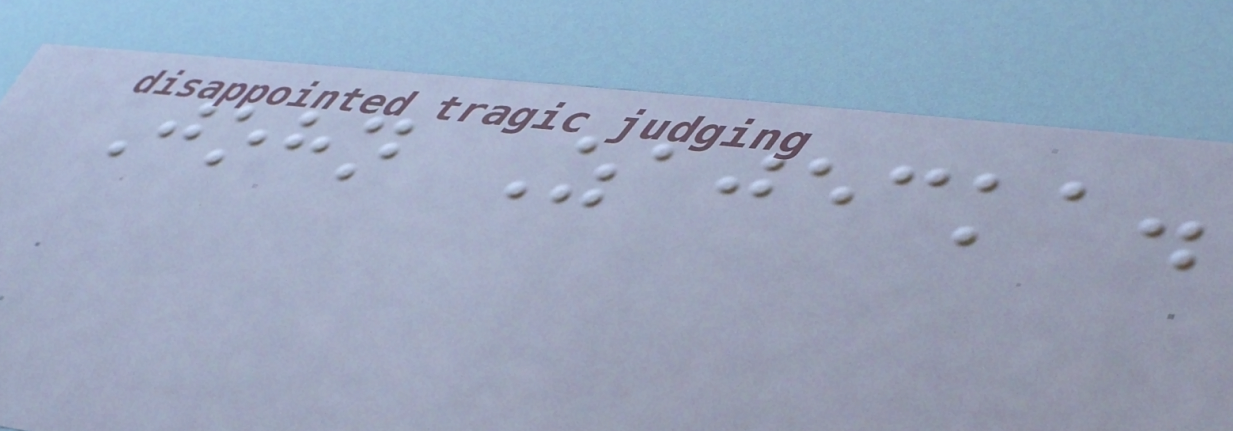John Zajecka.
